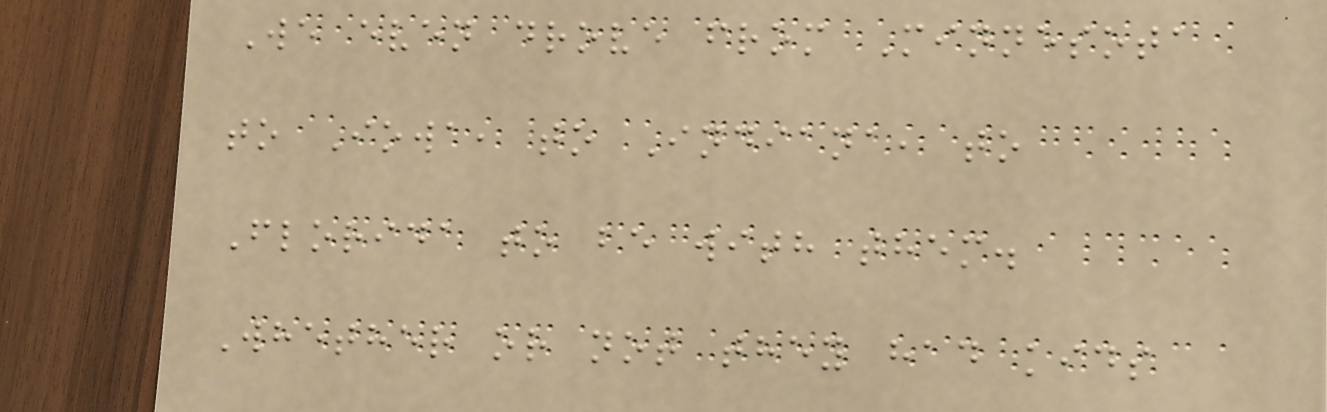We even drove from Minnesota
to Iowa, to Indiana, to
Florida to be with them.
Whether or not they had kids
